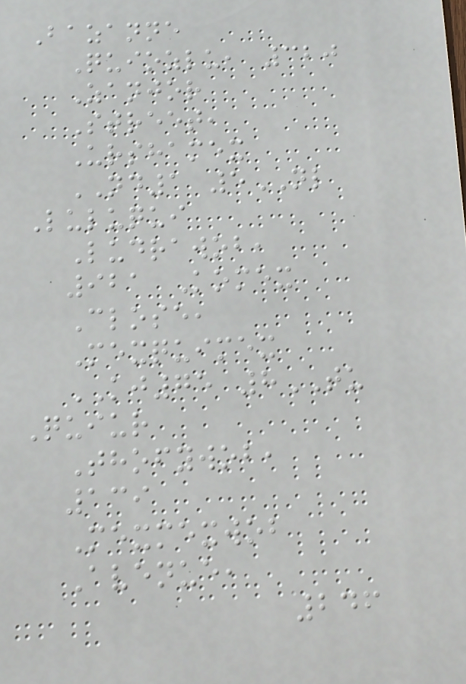Bazanne
Quiozlu, 320
Zanjor
Street,
Urshamex
ND1 5NL
Luluqui
Ludrawob,
921 Komex
Close,
Mexquimex
KJ75 8TU
Quiur
Thofywob,
139
Mexmexwob
Avenue,
246
